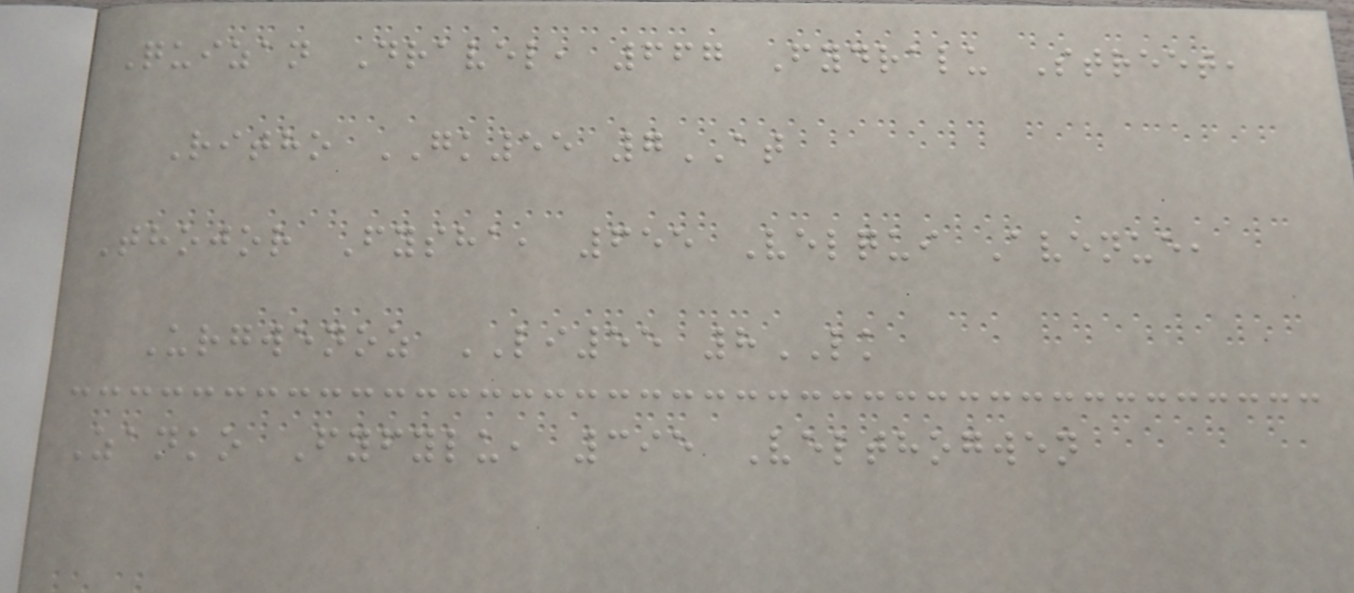Quizan Dravel, 667 Fydralu Street,
Ritho GK55 7AT
Thojor Fysha, 655 Velqui Avenue,
Urgwenoz LI55 8LK
Zanko Fyfylu, 395 Velthogwen
